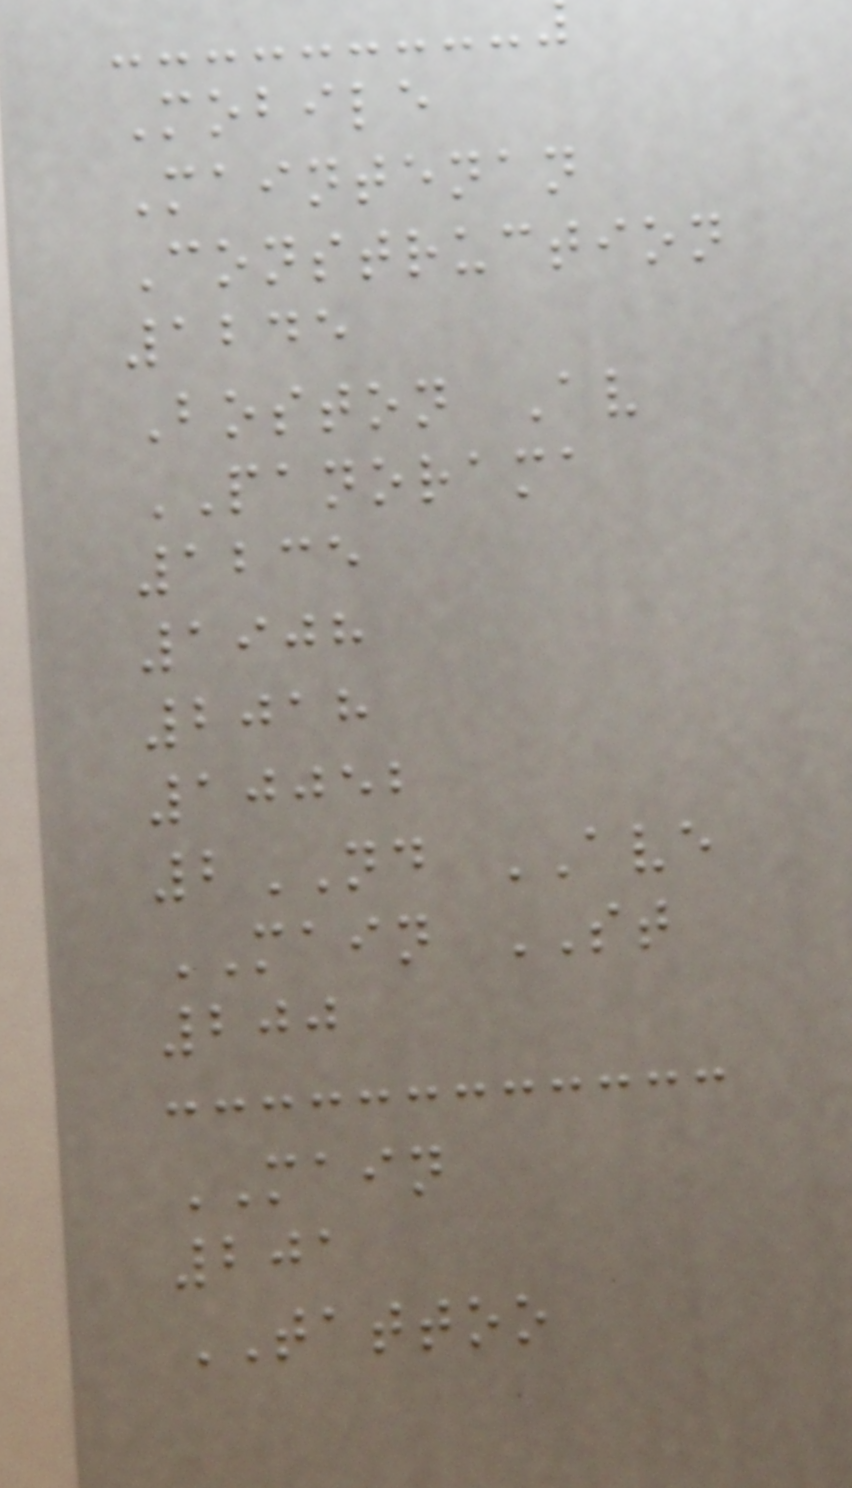Mobile
Maintenan
Construction
1245
Boston Av
PANORAMA
1235
1908
2018
10052
2ND AVE
MAIN ST
200
MAIN
201
TATTOO
